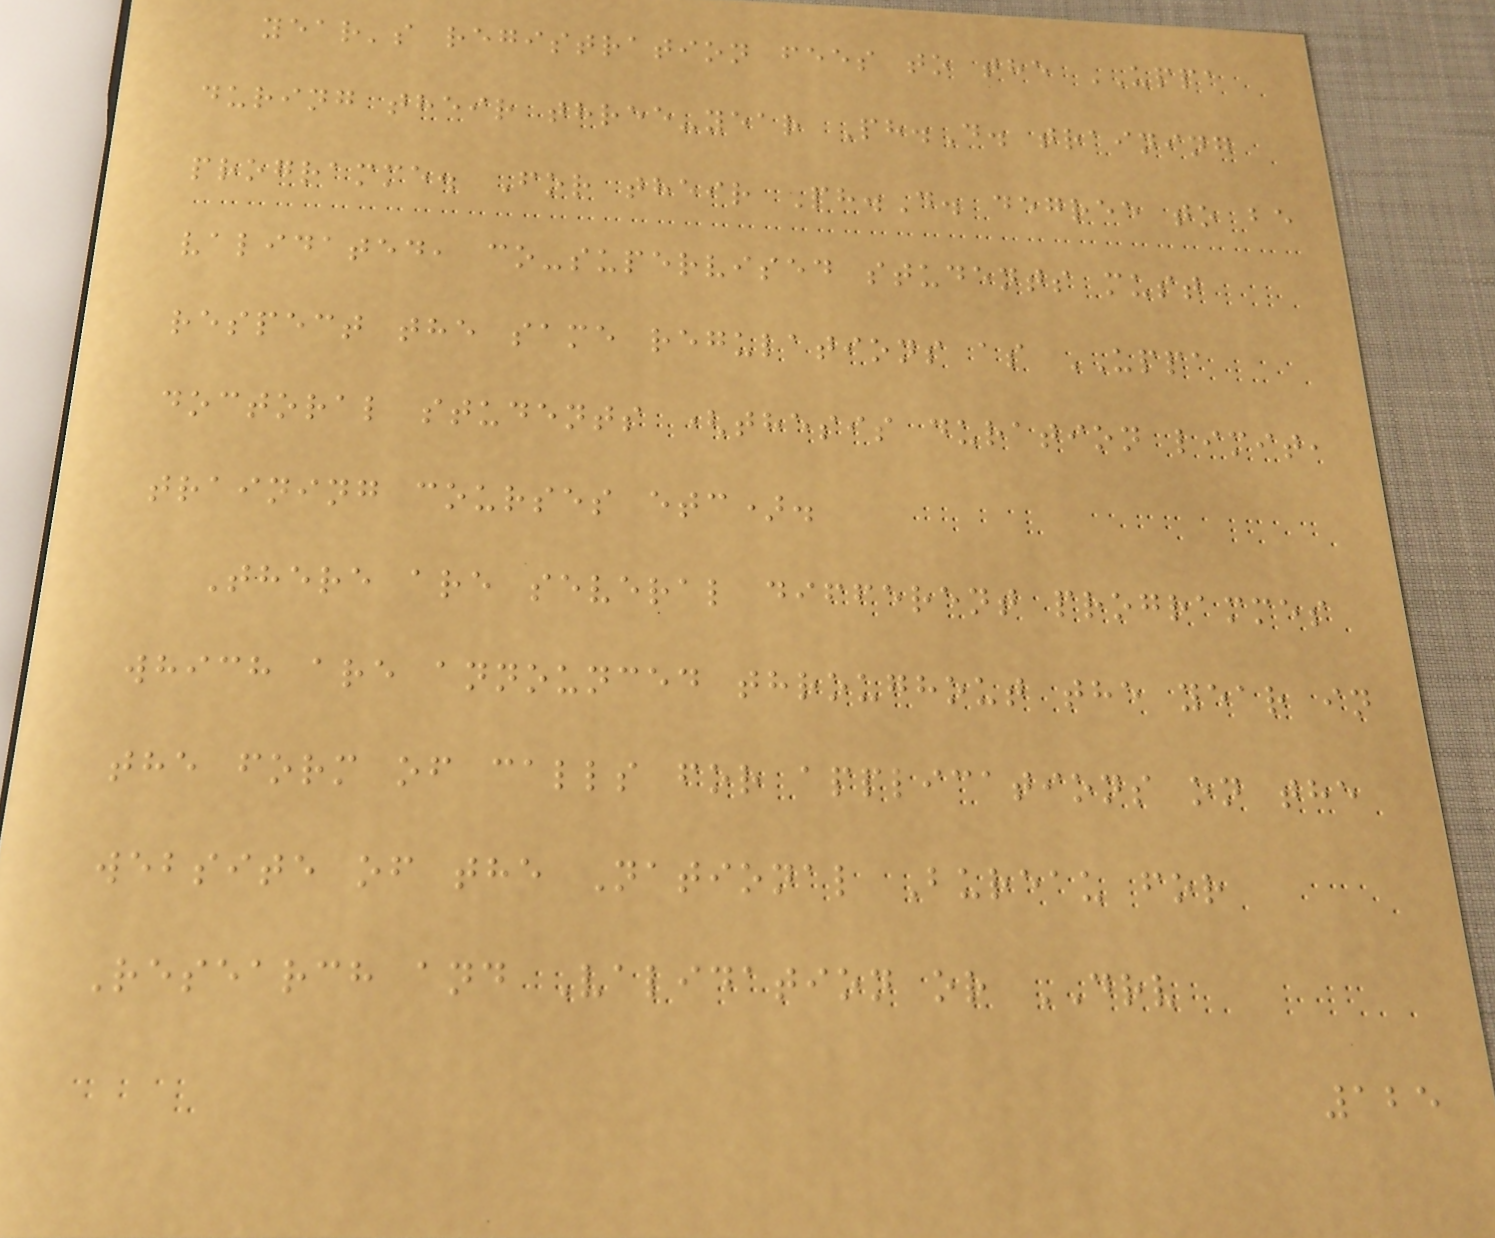year's registration fees to the UPPA
during their three-year Ph.D. training
programme. For their Ph.D. degree to be
validated, co-supervised students must
respect the same regulations as UPPA
doctoral students (thesis duration limit,
training courses etc).
There are several different programmes
which are announced throughout the year in
the form of calls for applications on the
website of the National Bureau for
Research and Validation or DRV
125
